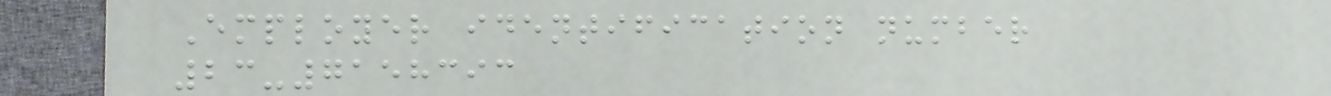Employer identification number
23-7158393
